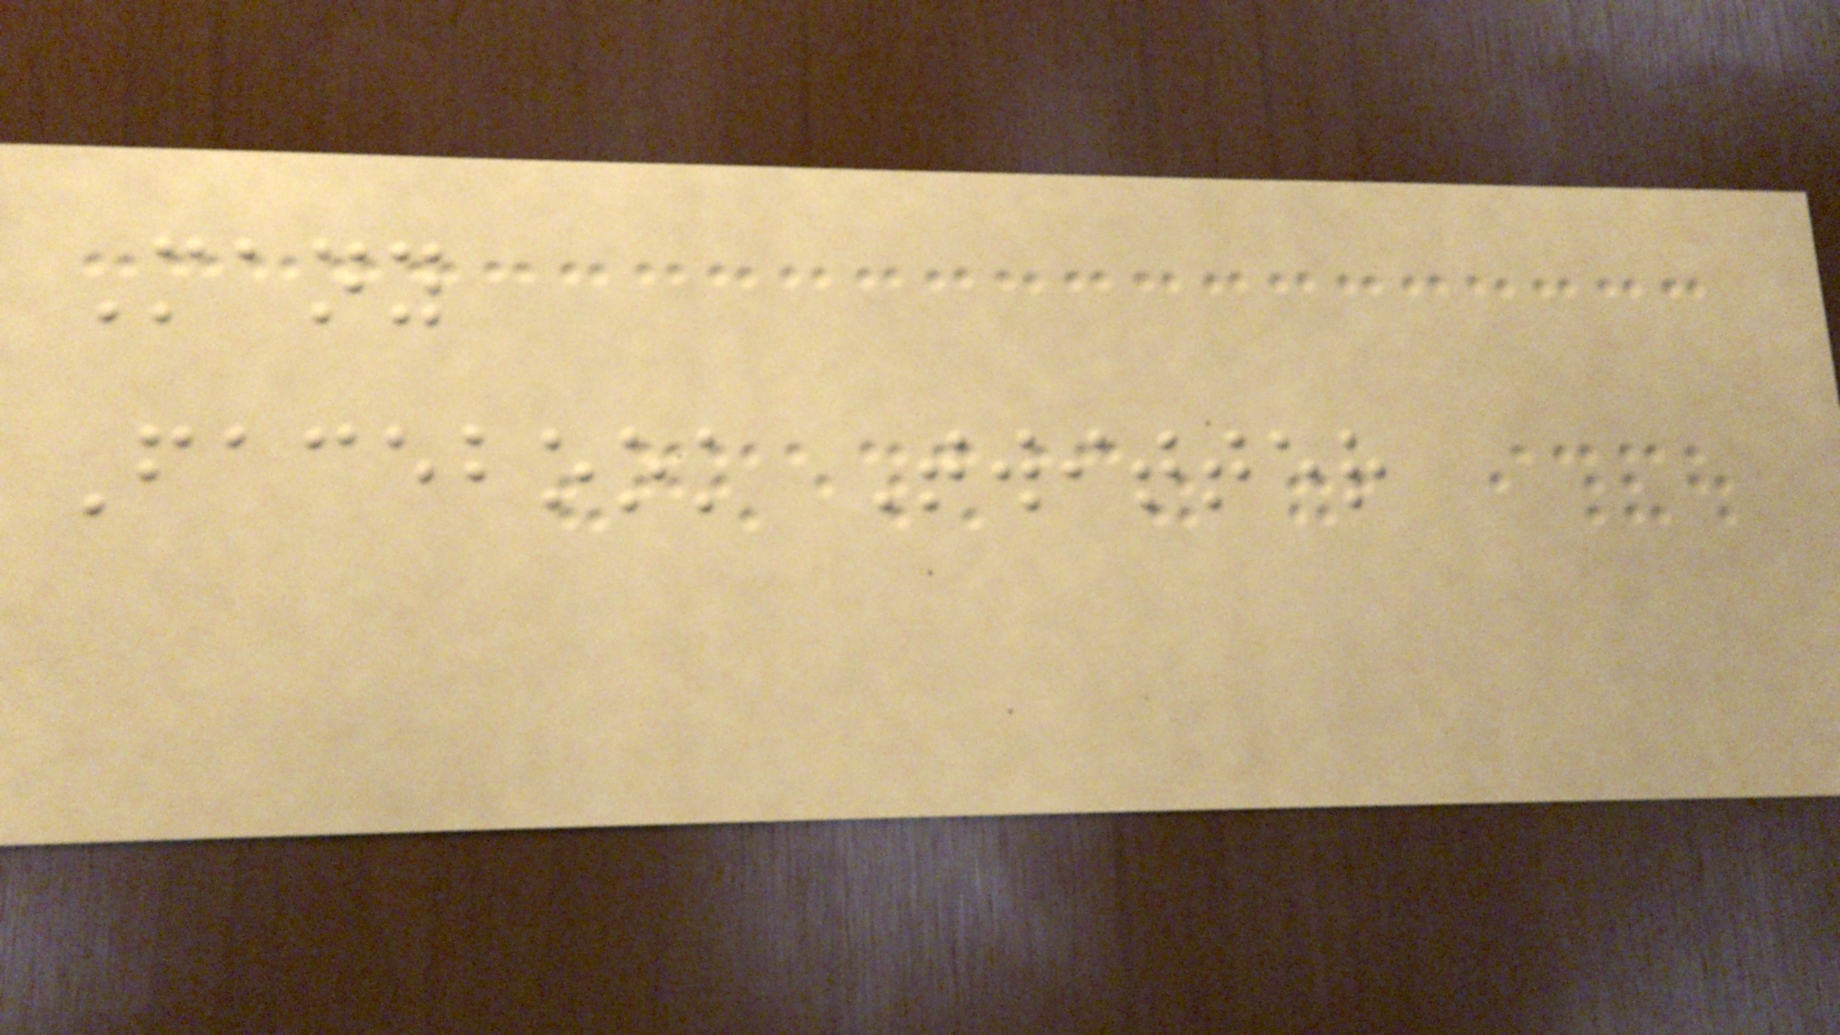Many
Facebook Twitter
